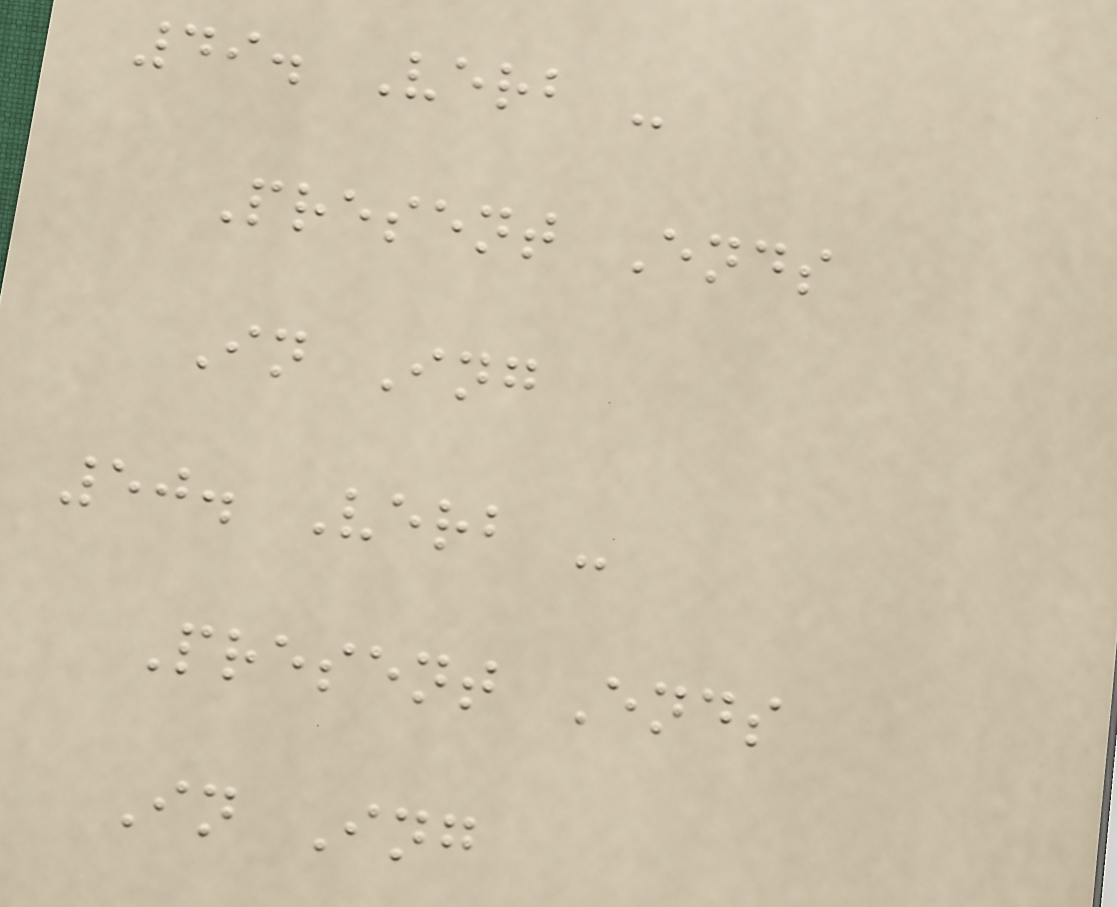49. Verb -
Present Ends
In Ing
50. Verb -
Present Ends
In Ing
